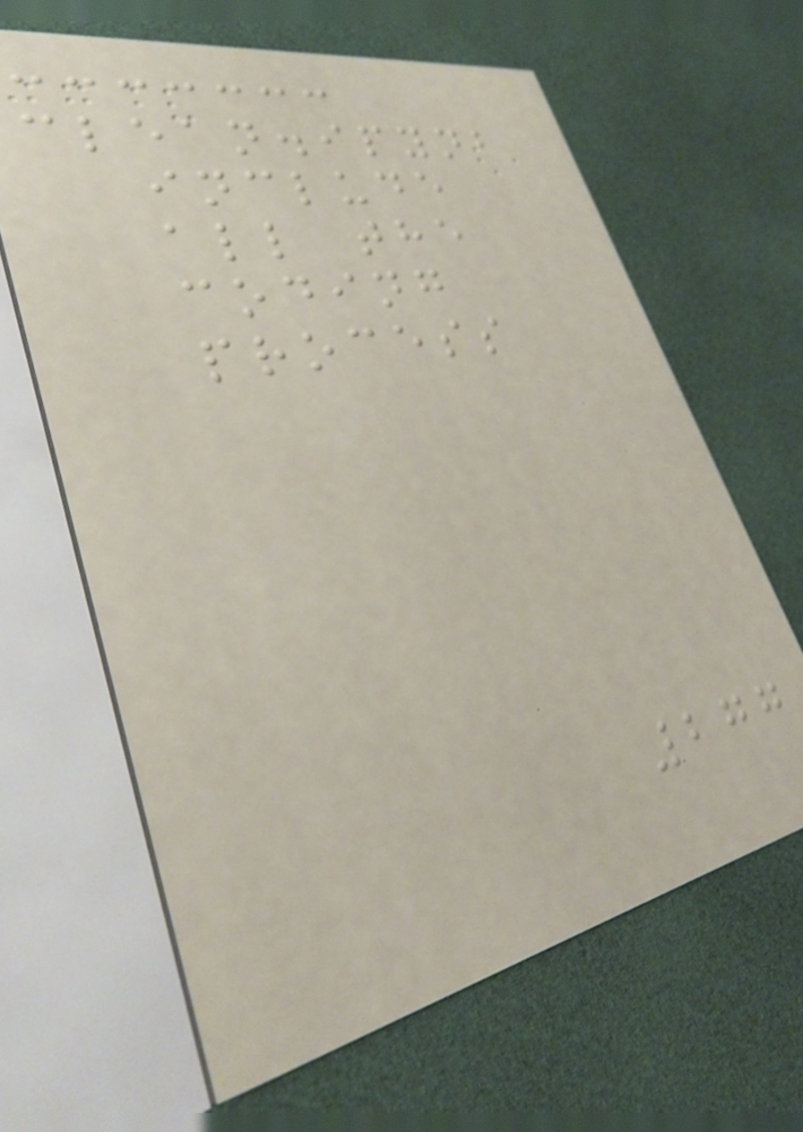clean.ipynb
include
all the
coding
process
277
